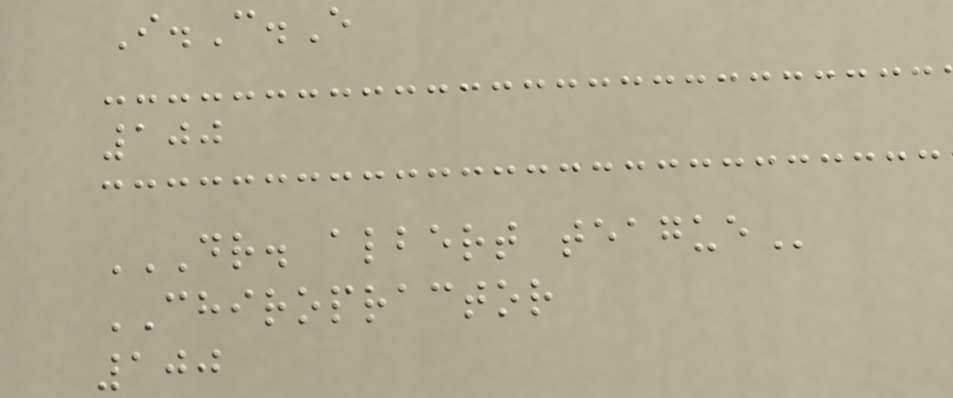I.C.E
100
DR. ALBERT TEAGUE
CHIROPRACTOR
100
